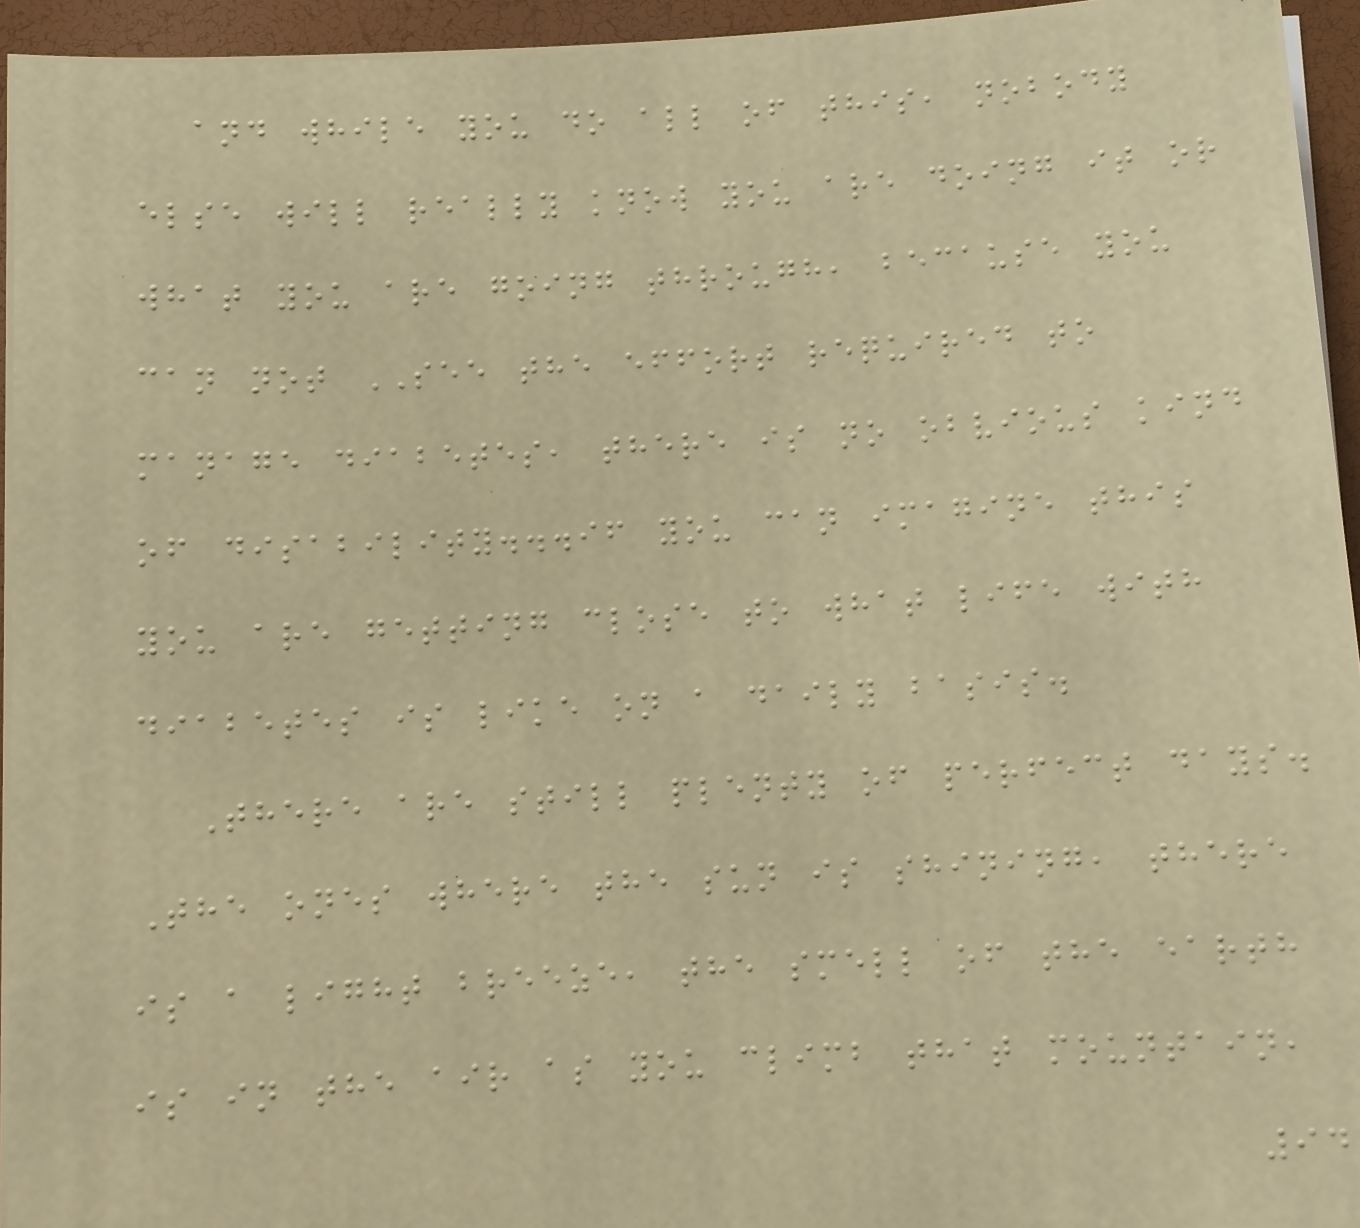and while you do all of this, nobody
else will really know you are doing it or
what you are going through, because you
can not SEE the effort required to
manage diabetes, there is no obvious kind
of disability...if you can imagine this
you are getting close to what life with
diabetes is like on a daily basis.
There are still plenty of perfect days.
The ones where the sun is shining, there
is a light breeze, the smell of the earth
is in the air as you climb that mountain,
94
